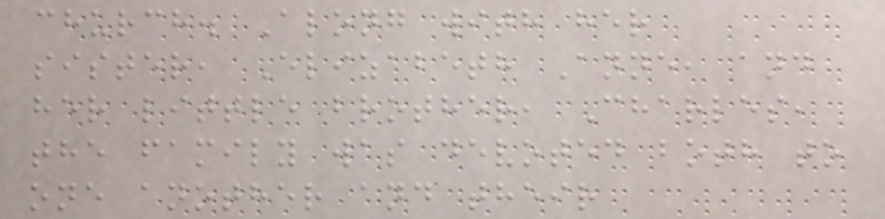church. Along with her
sister, Elizabeth Anne, and
her little brother, Charles,
the family was devoted both to
one another and their
